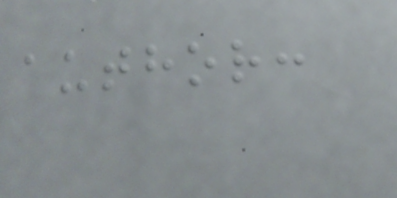author:
